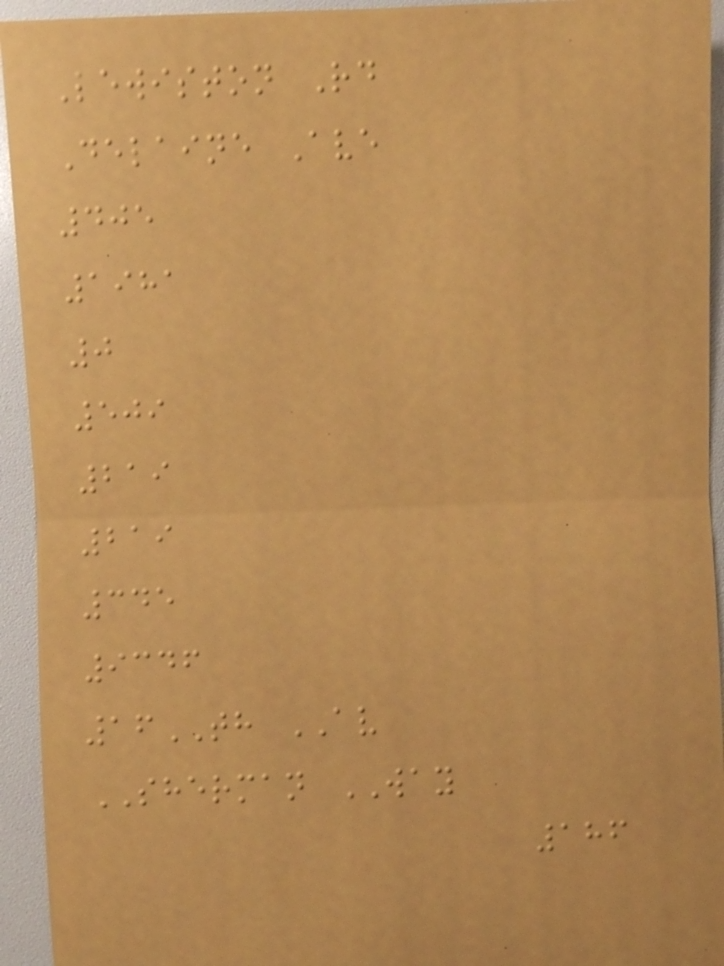Lewiston Rd
Delaine Ave
405
1981
0
509
219
219
345
9346
16TH AV
SHERMAN WAY
186
